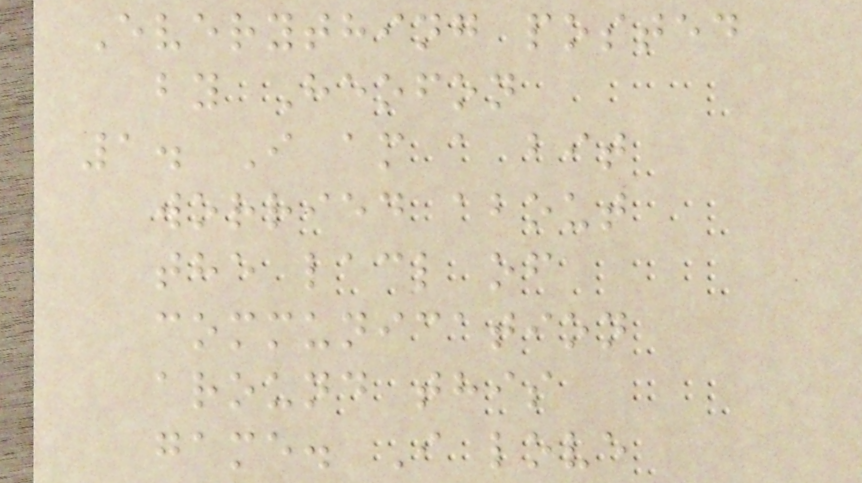Everything posted
by Heofon
1. I am a bit
worried about
the lacl of
communication
around this
game. I love
